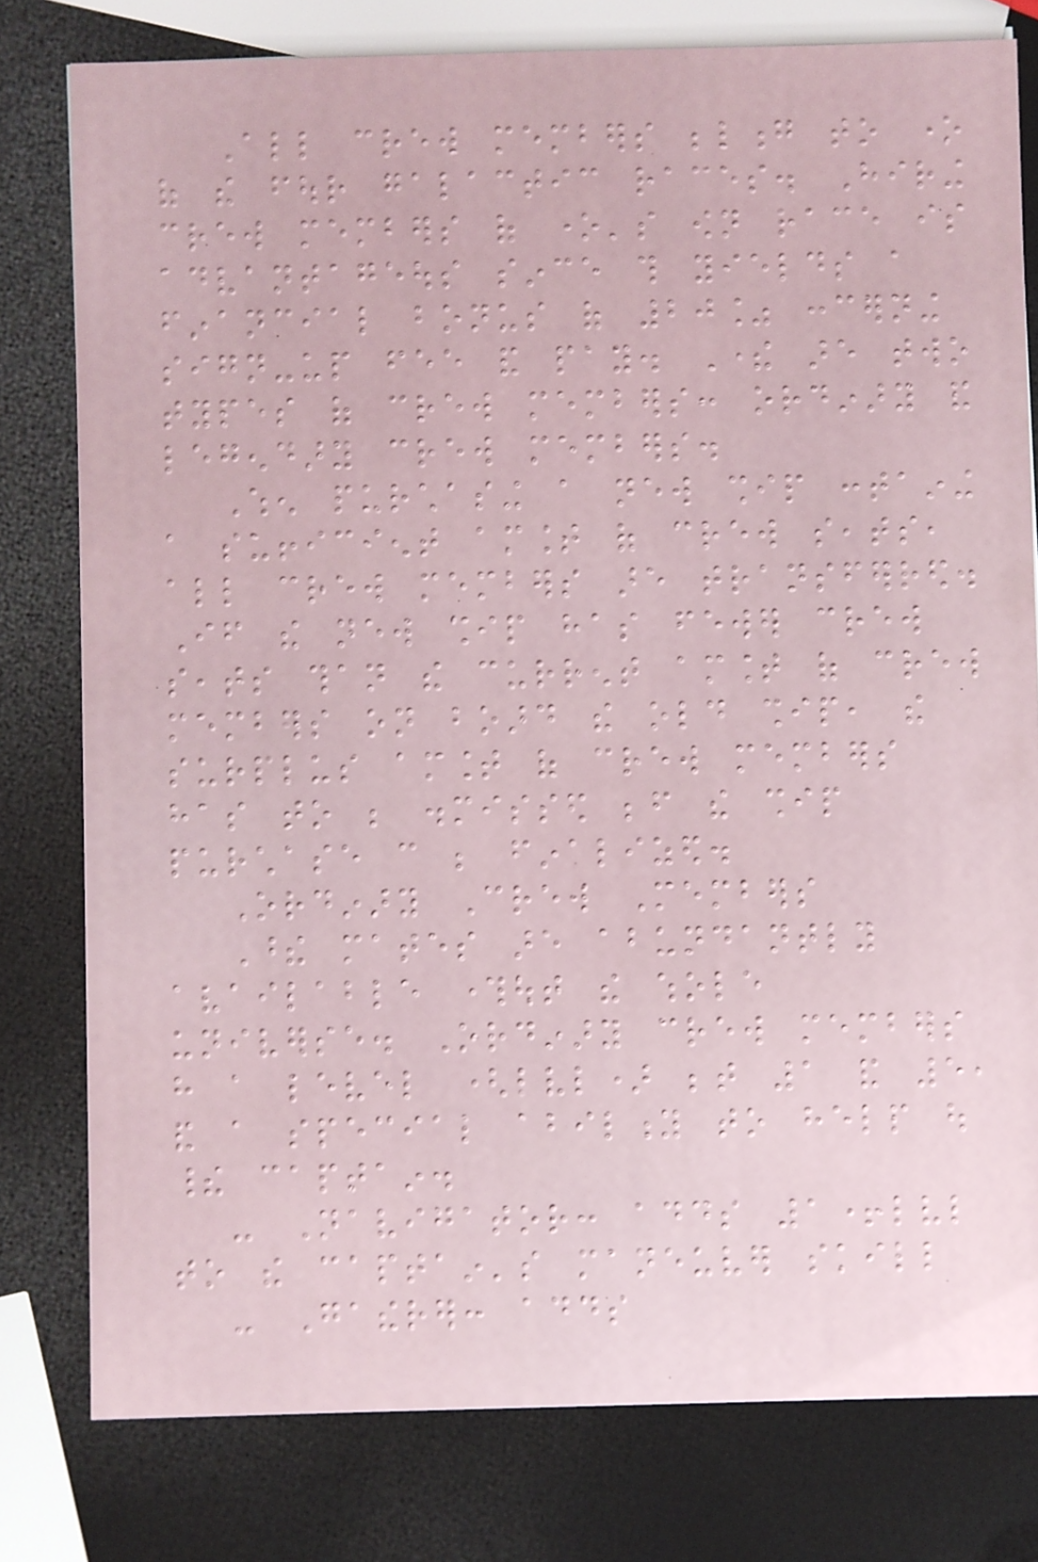All crew members belong to one
of the four galactic races. Hiring
crew members of one's own race is
advantageous since this yields a
financial bonus of 20% concerning
sign-up fee and pay. There are two
types of crew members: ordinary and
legendary crew members.
When purchasing a new ship containing
a sufficient amount of crew seats,
all crew members are transferred.
If the new ship has fewer crew
seats than the current amount of crew
members on board the old ship, the
surplus amount of crew members
has to be dismissed before the ship
purchase can be finalized.
Ordinary Crew Members
These mates are abundantly
available throughout the whole
universe. Ordinary crew members
have a level (lvl) between 1 and 5,
and a special ability to help out
their captain.
- Navigator: adds 1+lvl
to the captain's maneuver skill
- Gatherer: adds
